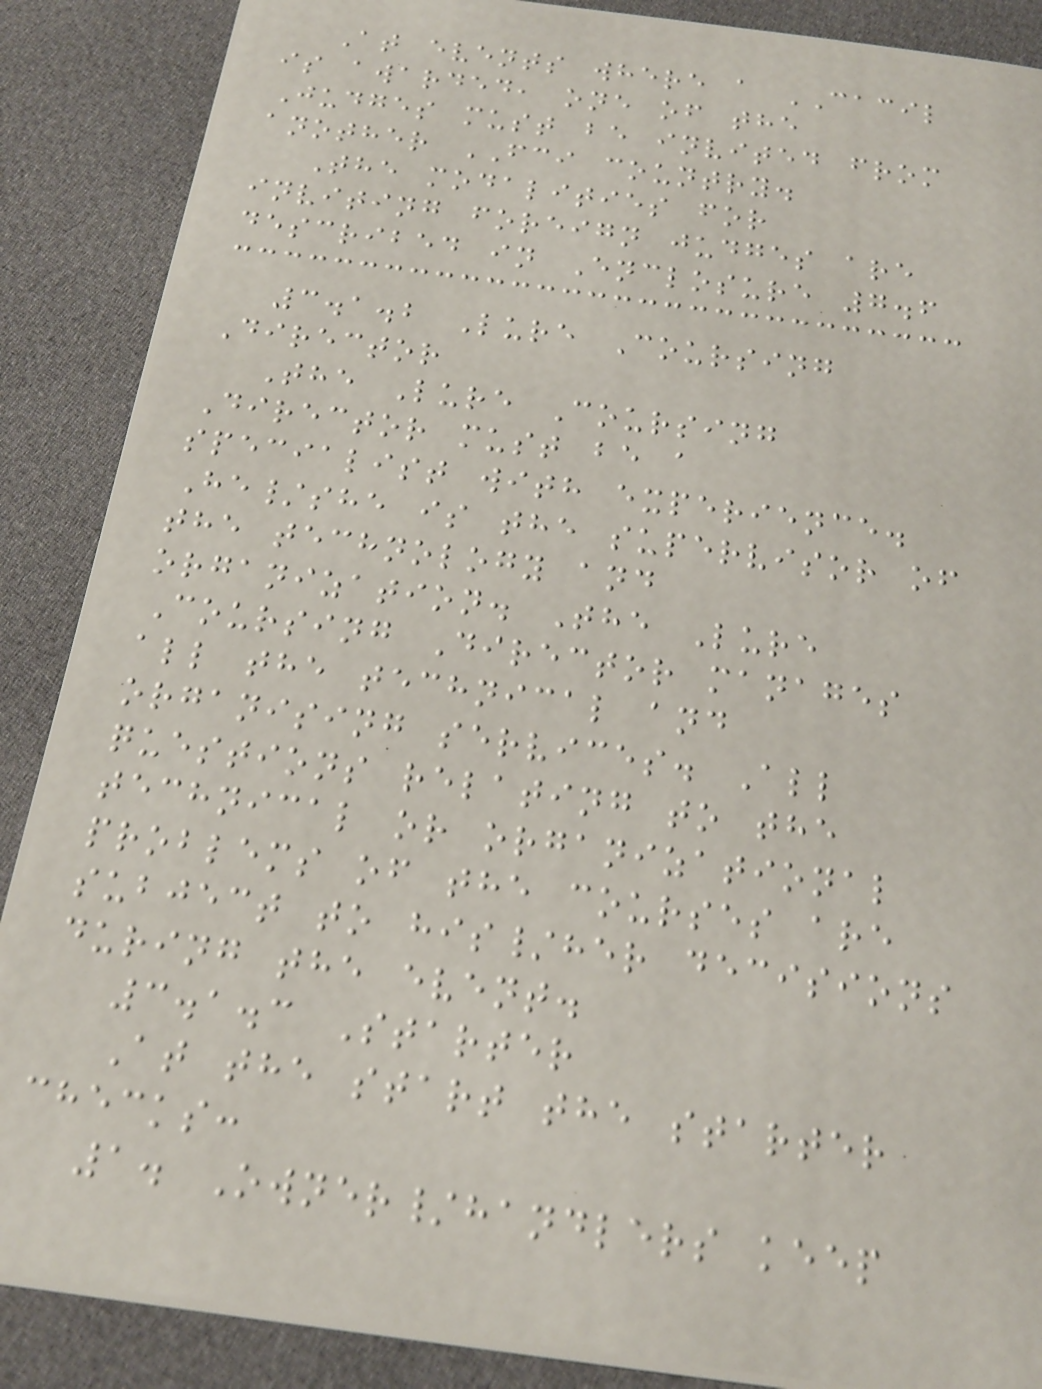At events where a CACIL
is awarded, one of the
Judges must be invited from
another FCI country.
The modalities for
inviting foreign judges are
described in Enclosure 7.6
3.1.2 Lure Coursing
Director
The Lure Coursing
Director must be a
specialist with experience.
He/she is the supervisor of
the technology and
organization. The Lure
Coursing Director manages
all the technical and
organising services. All
questions relating to the
technical or organizational
problems of the courses are
subject to his/her decisions
during the event.
3.1.3 Starter
At the start the starter
checks:
1. Owner/handlers keep
